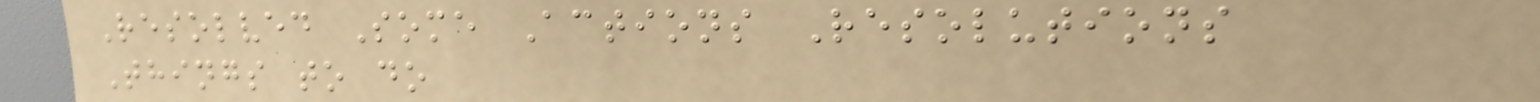Resolved Some Actions Resolutions
Things to do
